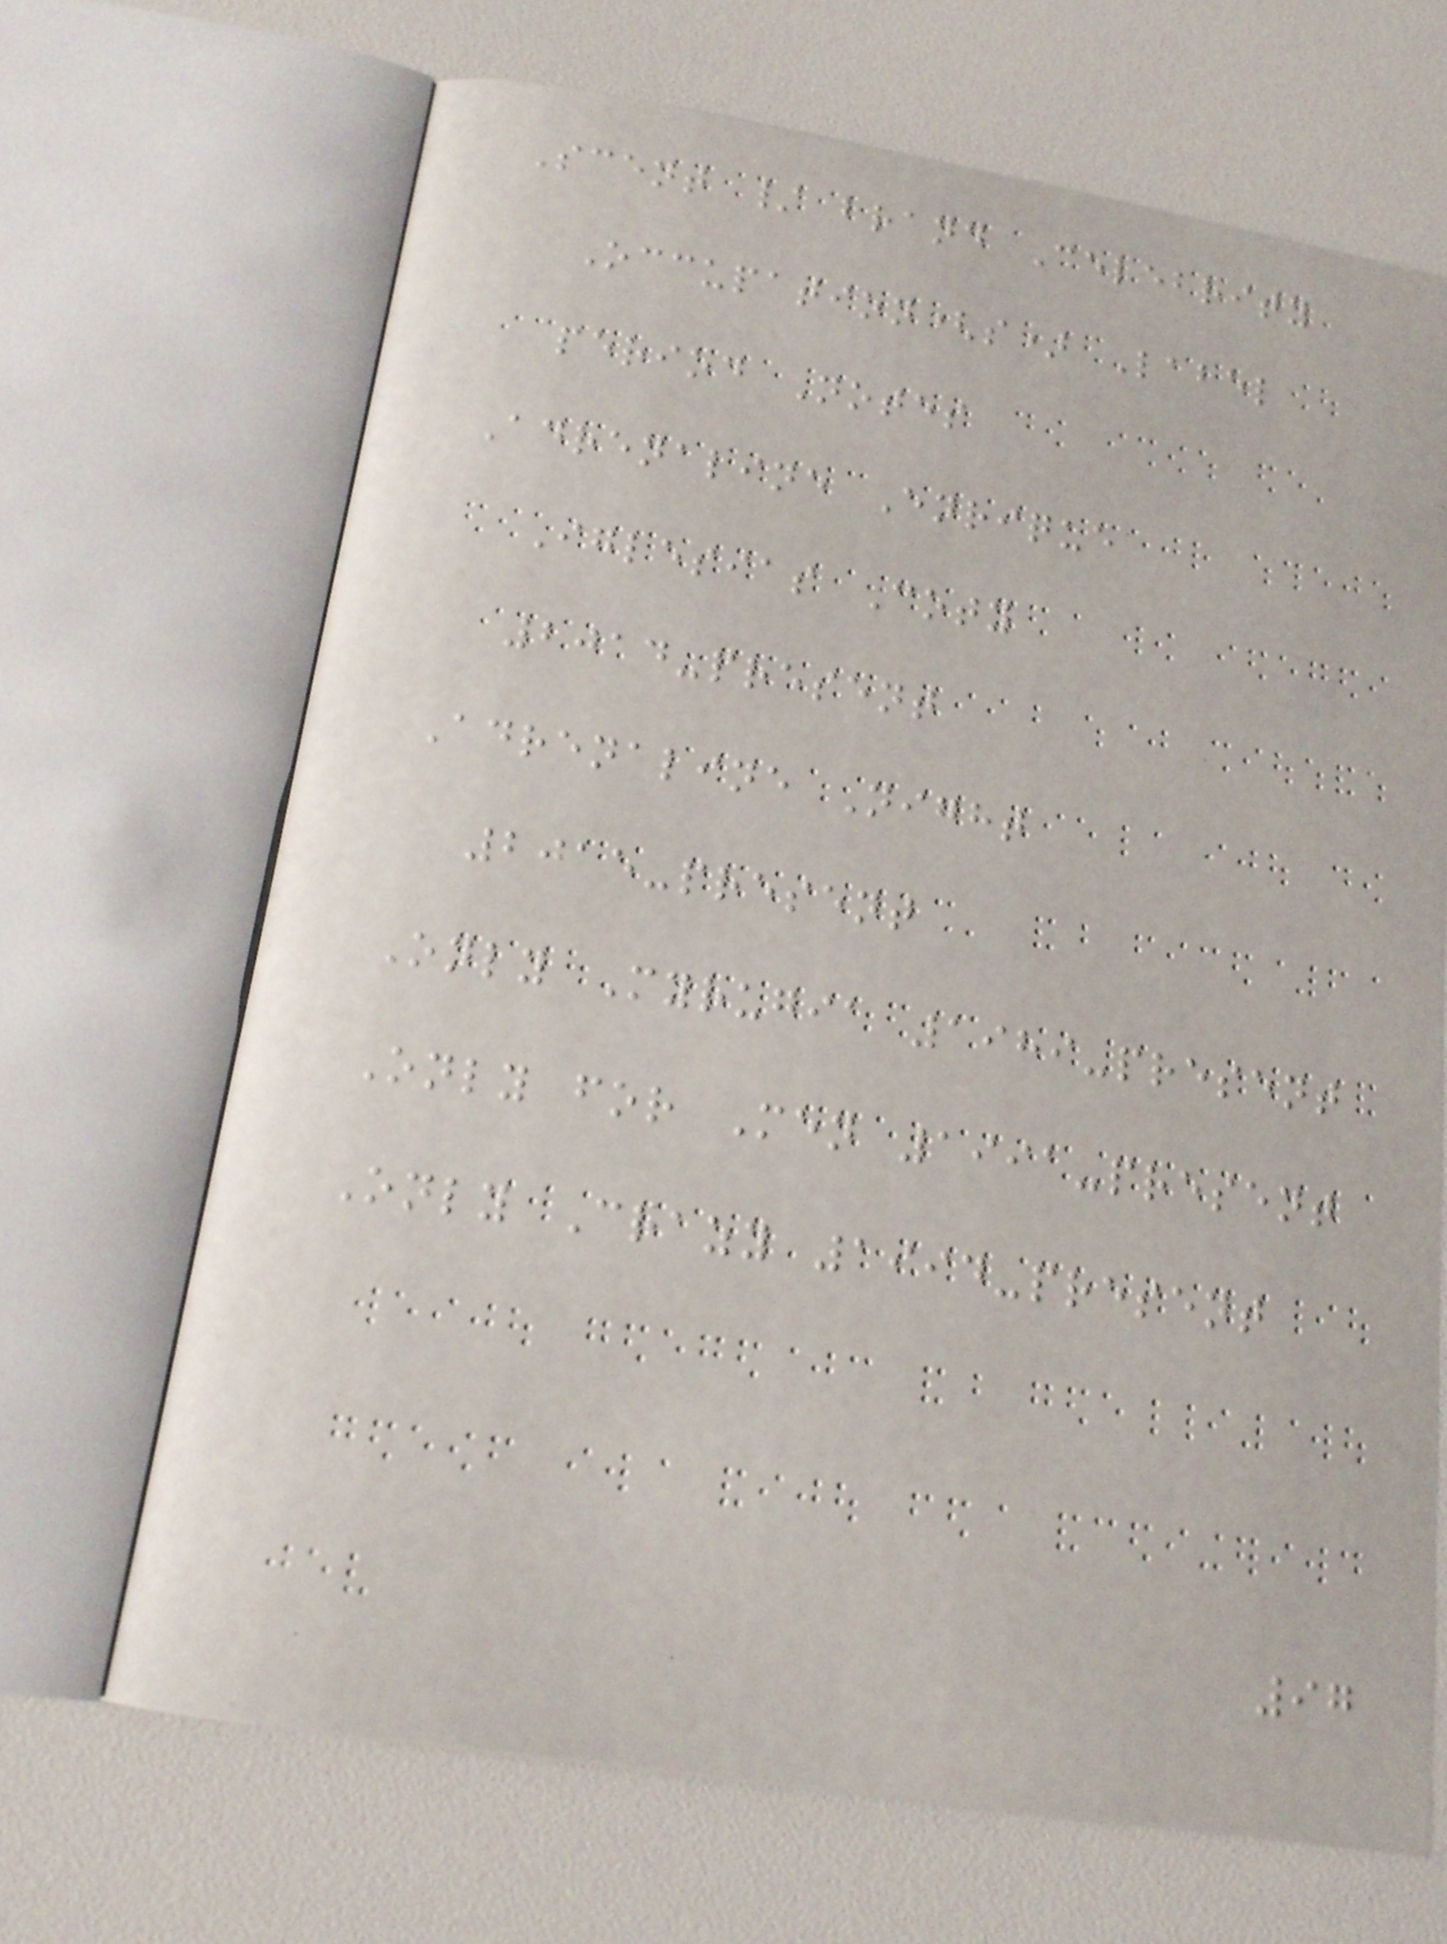Scent / brand Celebrity
Occupation(s) Label
period Notes
Adrenaline Enrique
Iglesias Coty
2014-present
Adrenaline Night
2015-present
Only Myrugia 1989-present
Only for Men 1991-present
Only Crazy 1994-present
97
